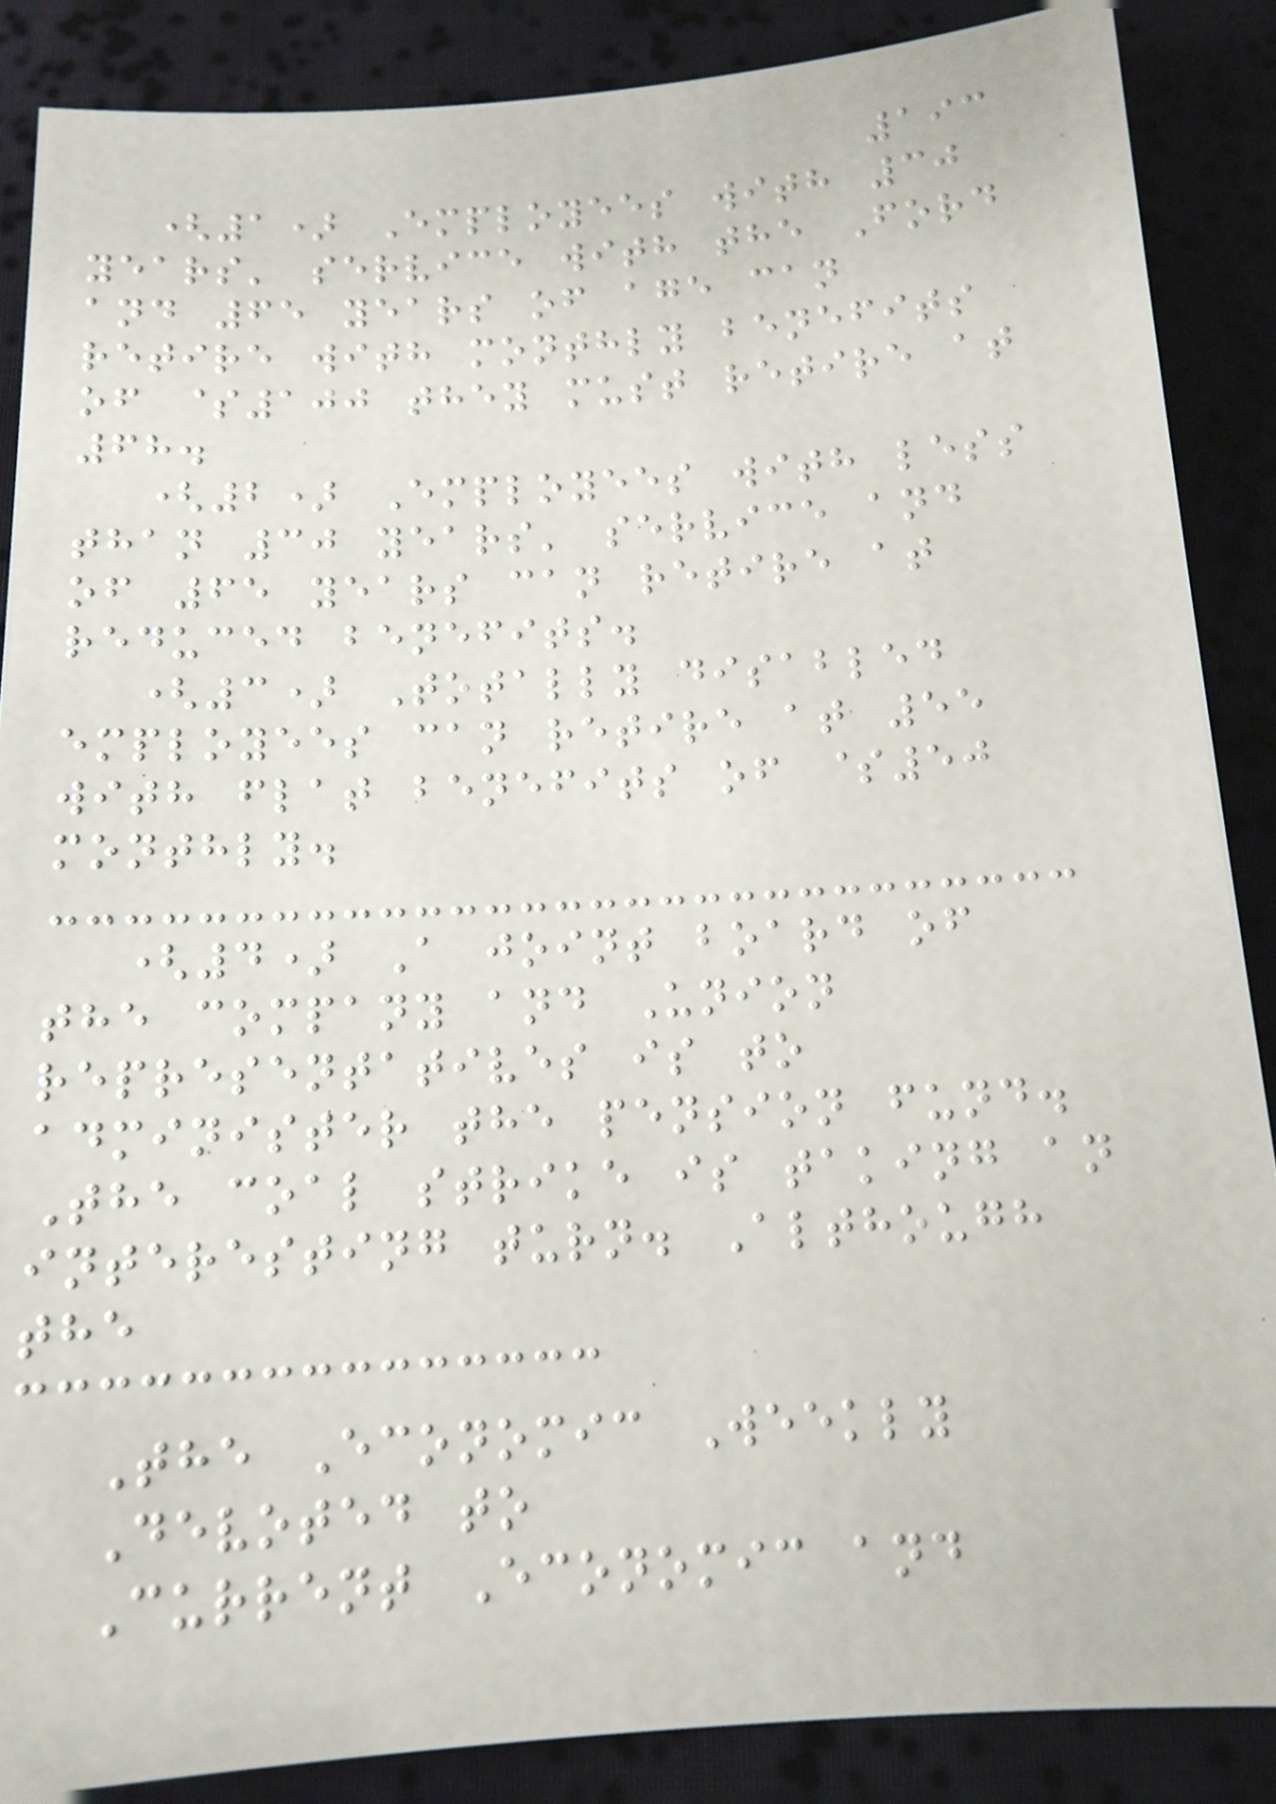193
(1) Employees with 30
years' service with the Ford
and 65 years of age can
retire with monthly benefits
of $100 they must retire at
68.
(2) Employees with less
than 30 years' service and
of 65 years can retire at
reduced benefits.
(3) Totally disabled
employees can retire at 55
with flat benefits of $50
monthly.
(4) A joint board of
the company and Union
representatives is to
administer the pension fund.
The coal strike is taking an
interesting turn. Although
the
The Economic Weekly
Devoted to
Current Economic and
